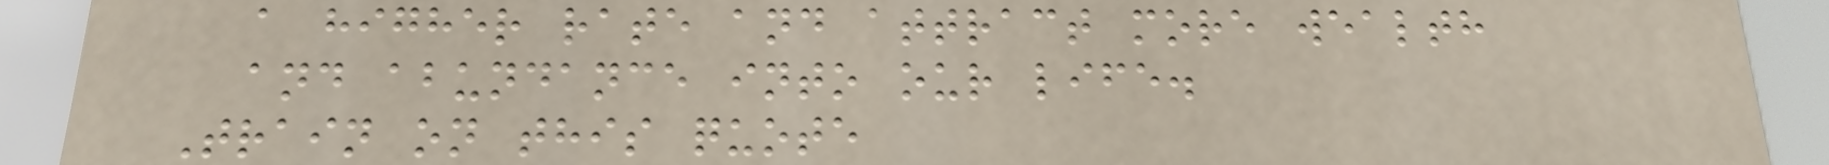a higher rate and attract more wealth
and abundance into our life.
Train on this quote
